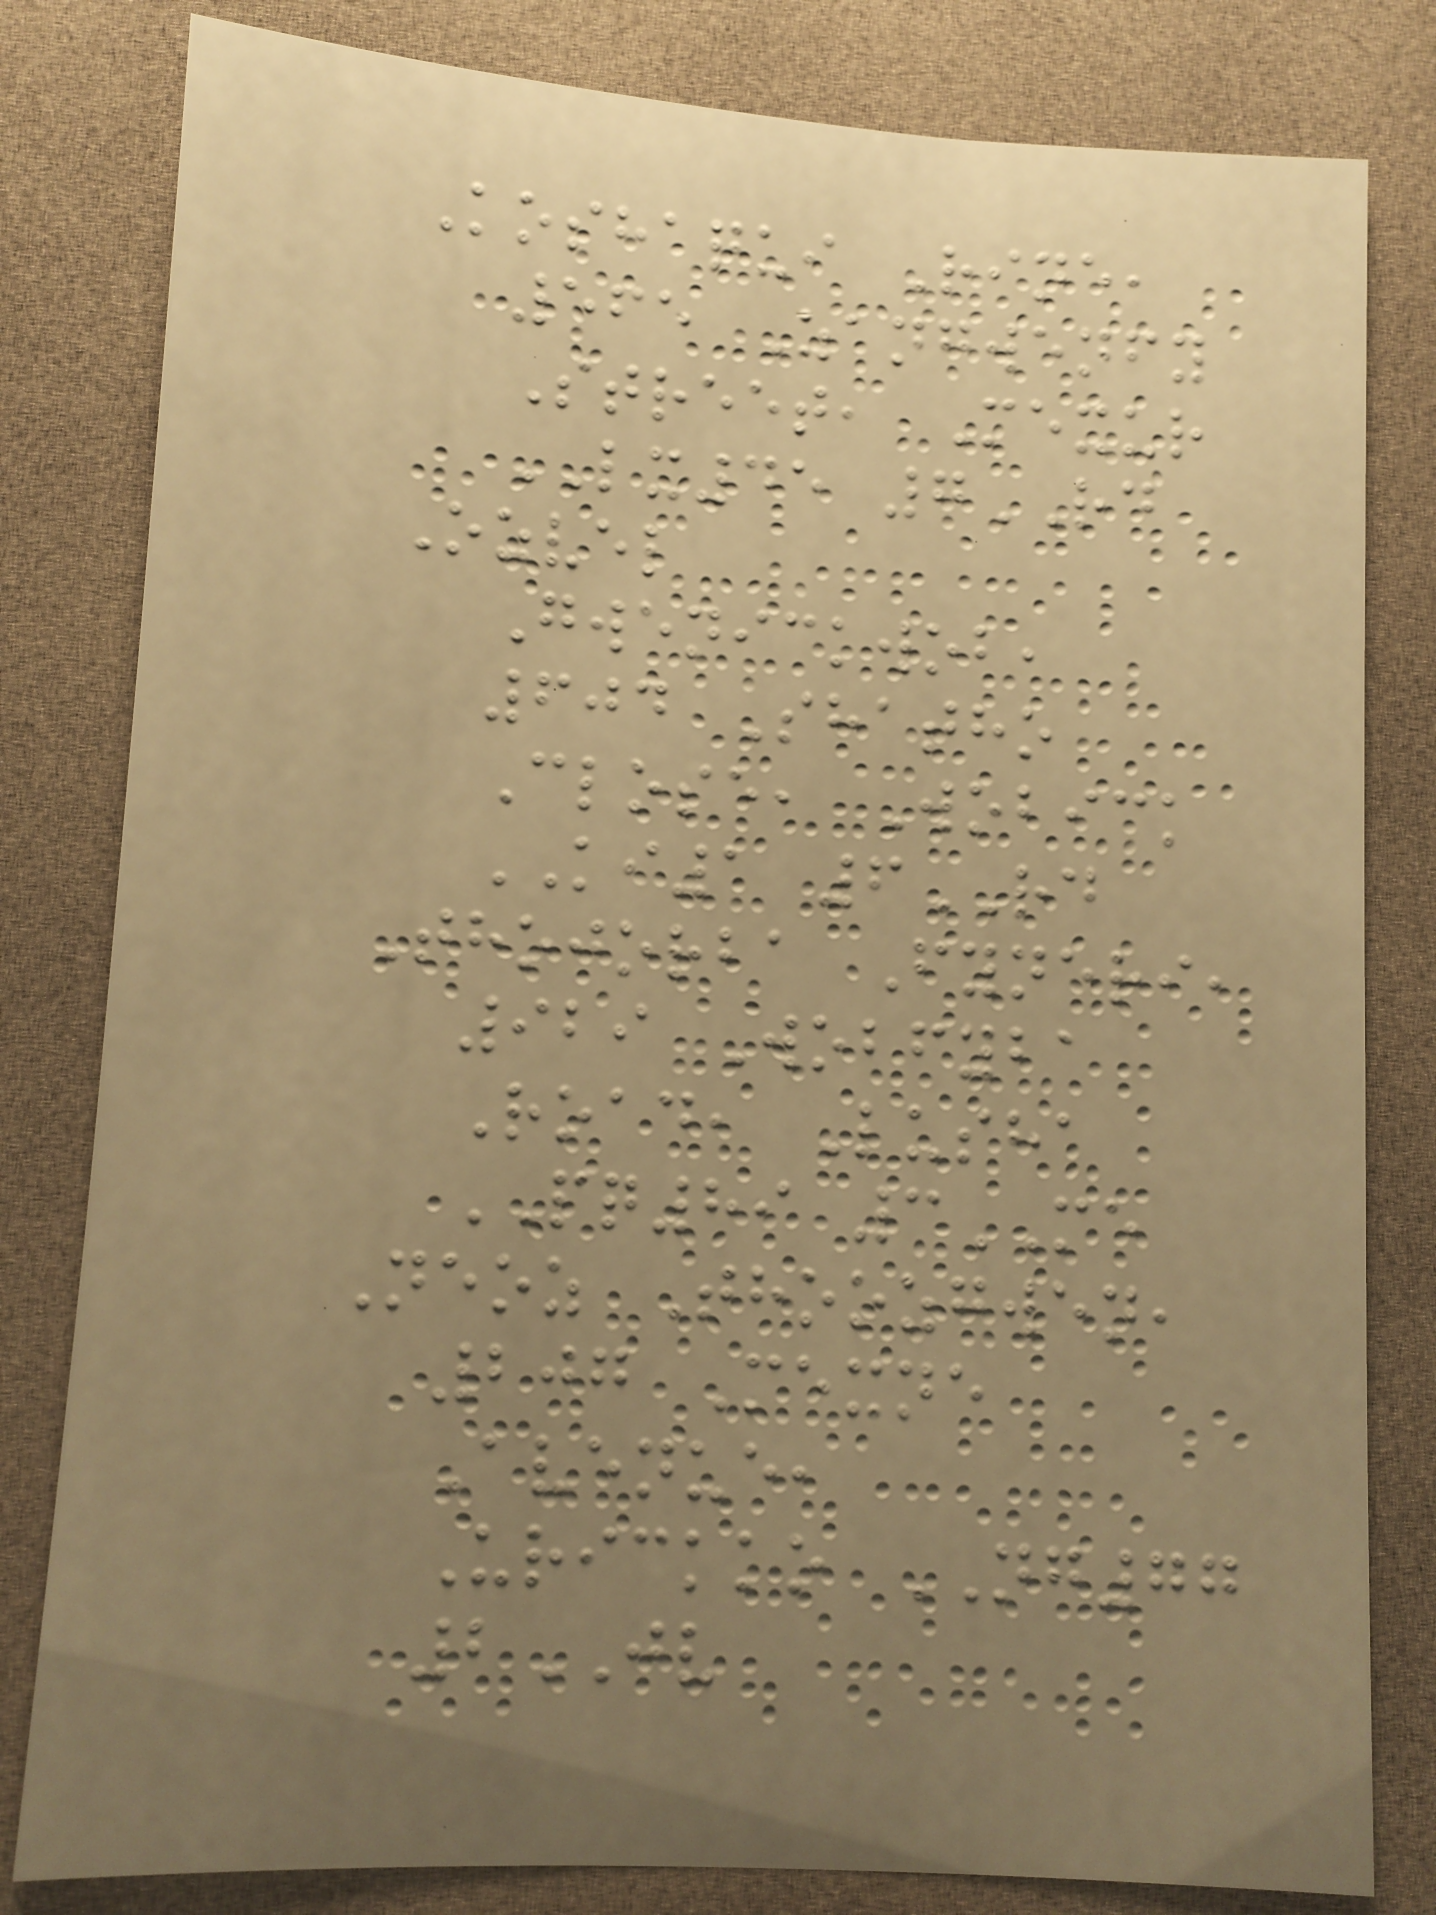Koshaqui Rine,
565 Zangwenfy
Street, Mexur
LX45 7RD
Ozvel
Gwenickwob,
604 Shatho
Close, Wobick
KI1 6RD
Thojorba Fyneri,
929 Wobfyba
Road, Lusha
PQ89 3ME
Neoz Thoozgwen,
207 Mexne
Avenue,
Urickko NG77
2JV
